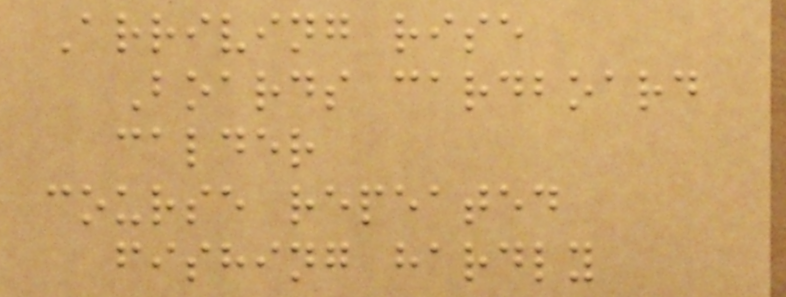Arriving rise
Boards cardboard
calder
course repeated
fishing hardly
